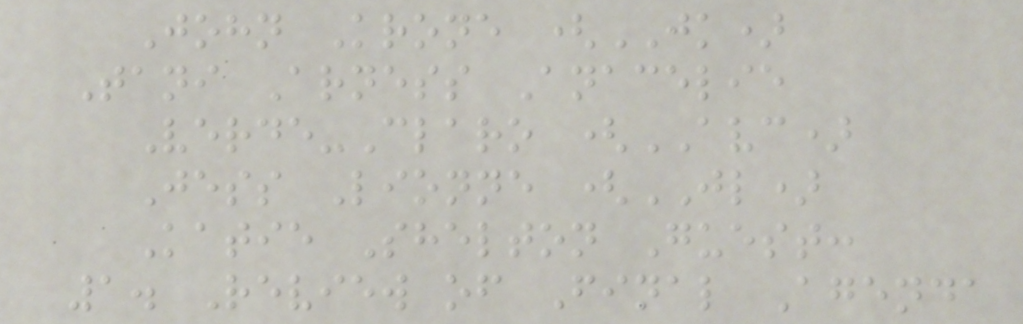John Krone (JK)
Tani Arness Anacelie
Verde-Claro (AVC)
Jess Lionne (JL)
Katie Shelton Guest:
1. Review of Final Agenda
